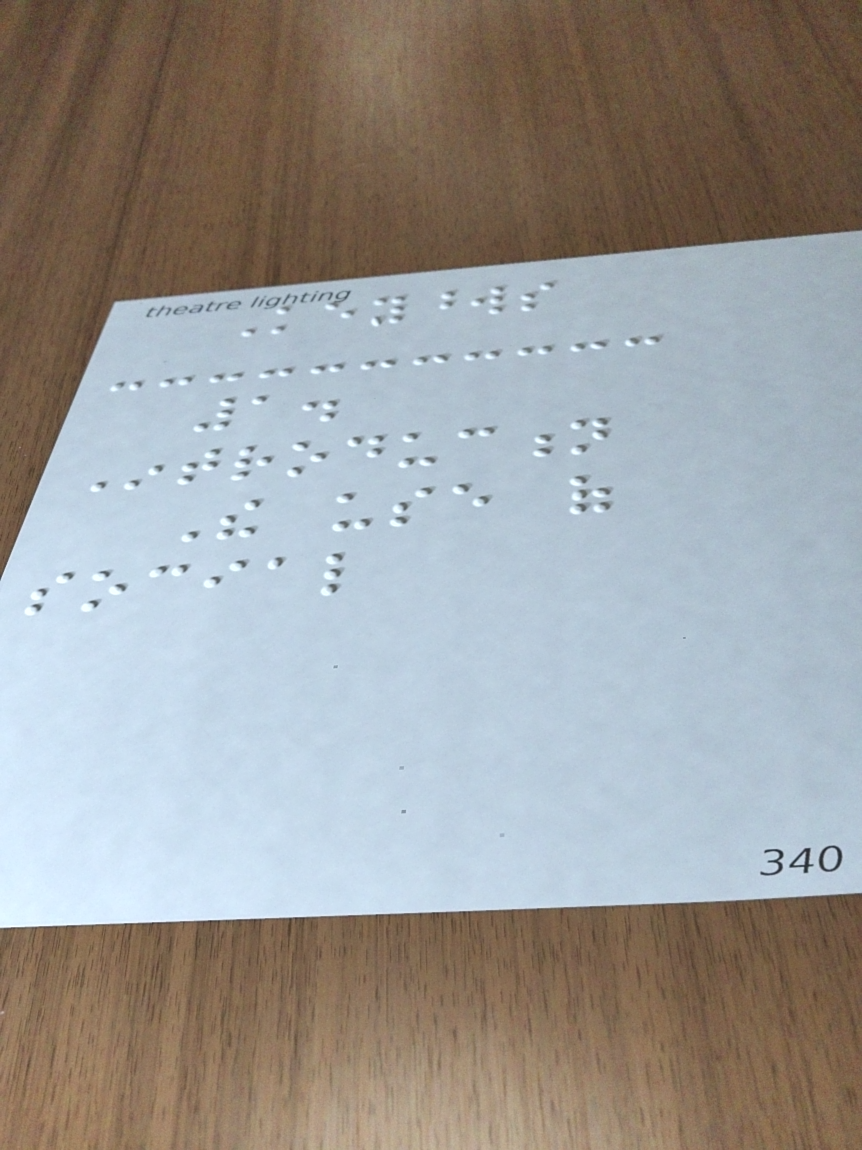Keywords
1.
Introduction
The use of
social
